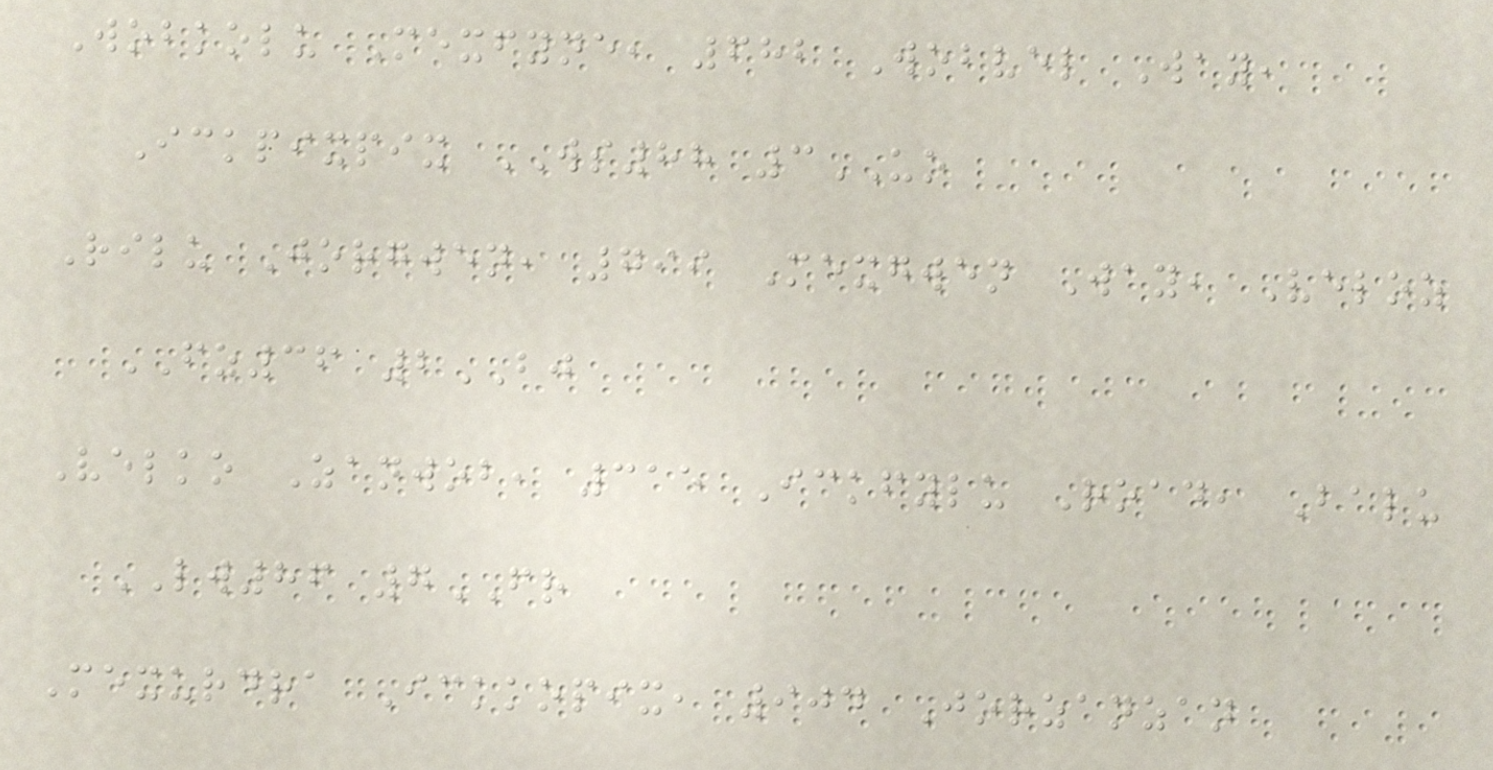Wobkolu Mexfyne, 682 Wobvel Way,
Ickpixpix WS88 3UO
Rilu Jorgwen, 799 Mexgwen Way, Veloz
FZ36 2BJ
Velko Zanwob, 315 Ickfylu Road, Balu
LW86 7FR
Mexurdra Ickkopix, 904 Jorzanzan
